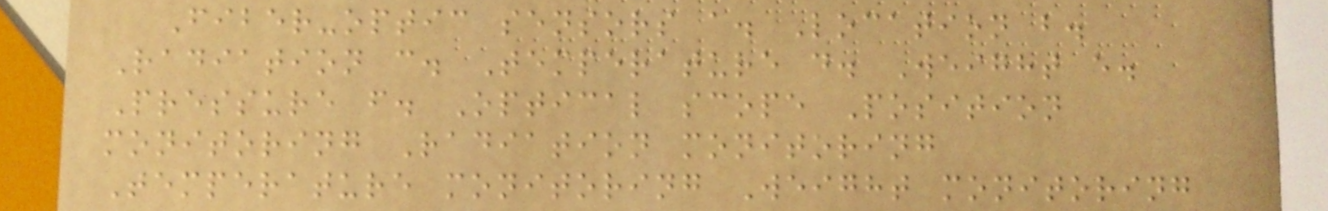Fiber-optic sensors a. Location b.
Radiation c. Temperature d. Weight e.
Pressure f. Optical scope Position
monitoring Radiation monitoring
Temperature monitoring Weight monitoring
